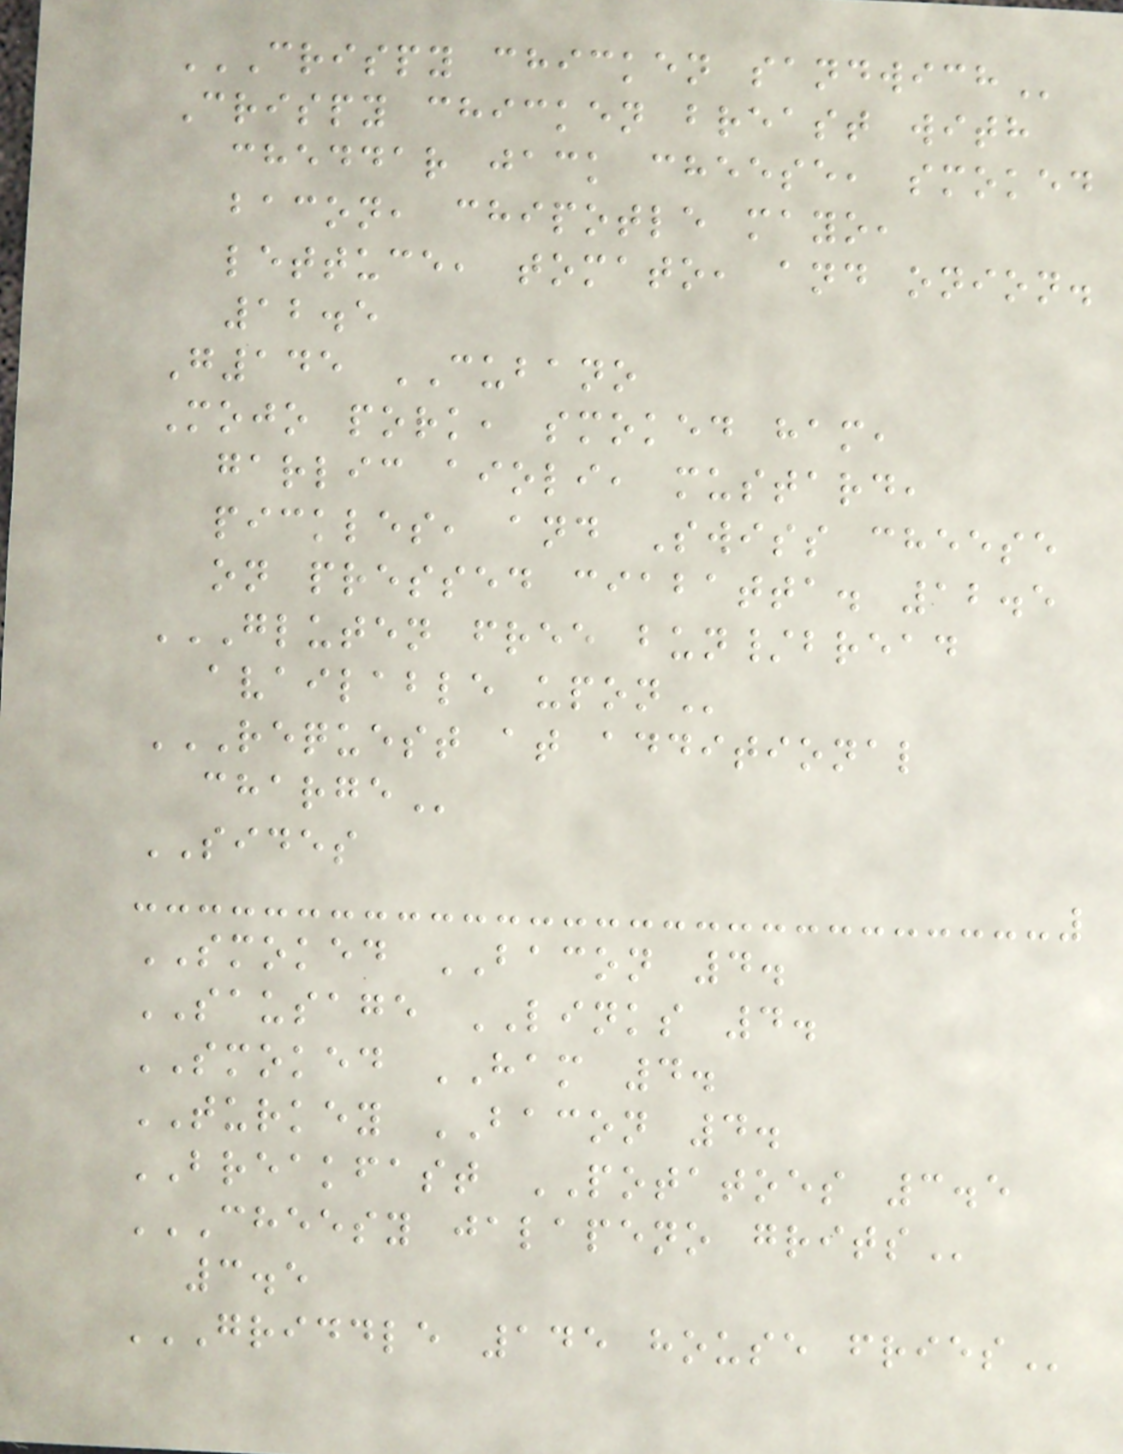CRISPY CHICKEN SANDWICH
Crispy chicken breast with
cheddar jack cheese, smoked
bacon, chipotle mayo,
lettuce, tomato, and onion.
12.5
G145 CUBANO
Mojo pork, smoked ham,
garlic aioli, mustard,
pickles, and Swiss cheese
on pressed ciabatta. 12.5
GLUTEN FREE BUN/BREAD
AVAILABLE UPON
REQUEST AT ADDITIONAL
CHARGE
SIDES
SMOKED BACON 4.
SAUSAGE LINKS 4.
SMOKED HAM 4.
TURKEY BACON 4.
BREAKFAST POTATOES 3.5
CHEESY JALAPENO GRITS
3.5
GRIDDLE 145 HOUSE FRIES
